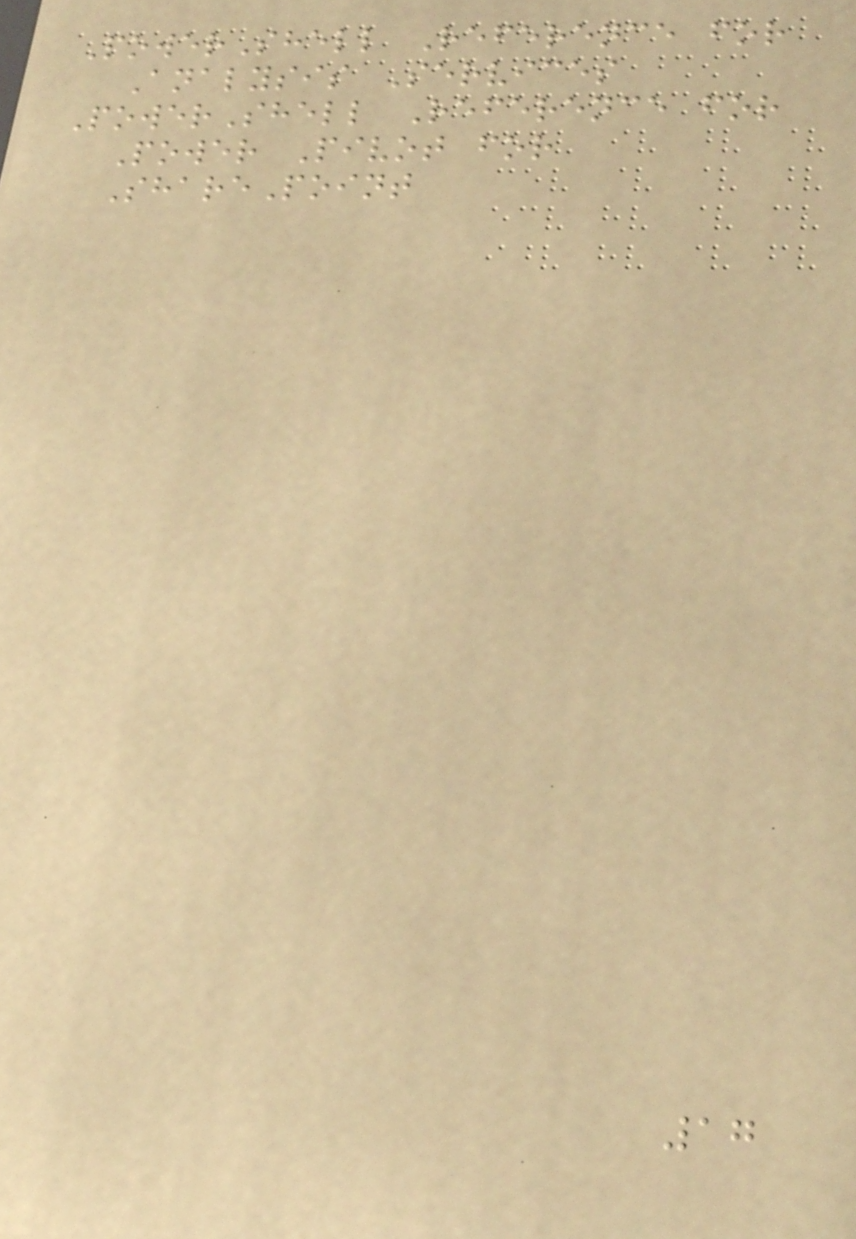PowerShell Reference for
Analysis Services
PowerShell Reference for
Power Pivot for
SharePoint
17
